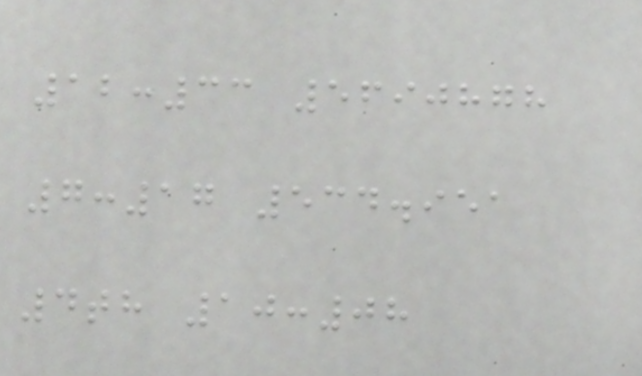12:33 5690878
7:17 534.951
4th 10:08
